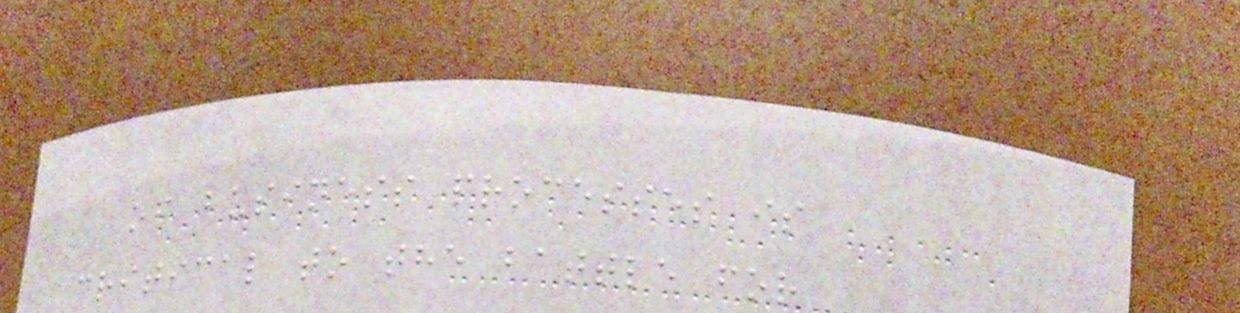of business processes is
critical to the battle for
